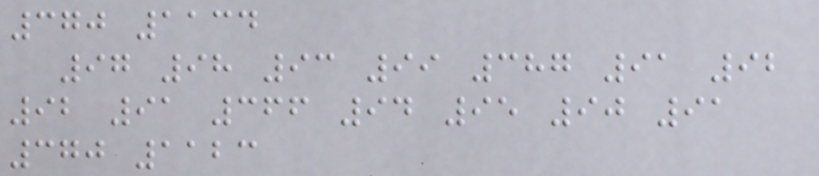370 1134
97 98 93 99 387 91 92
92 91 366 94 95 90 91
370 1123
